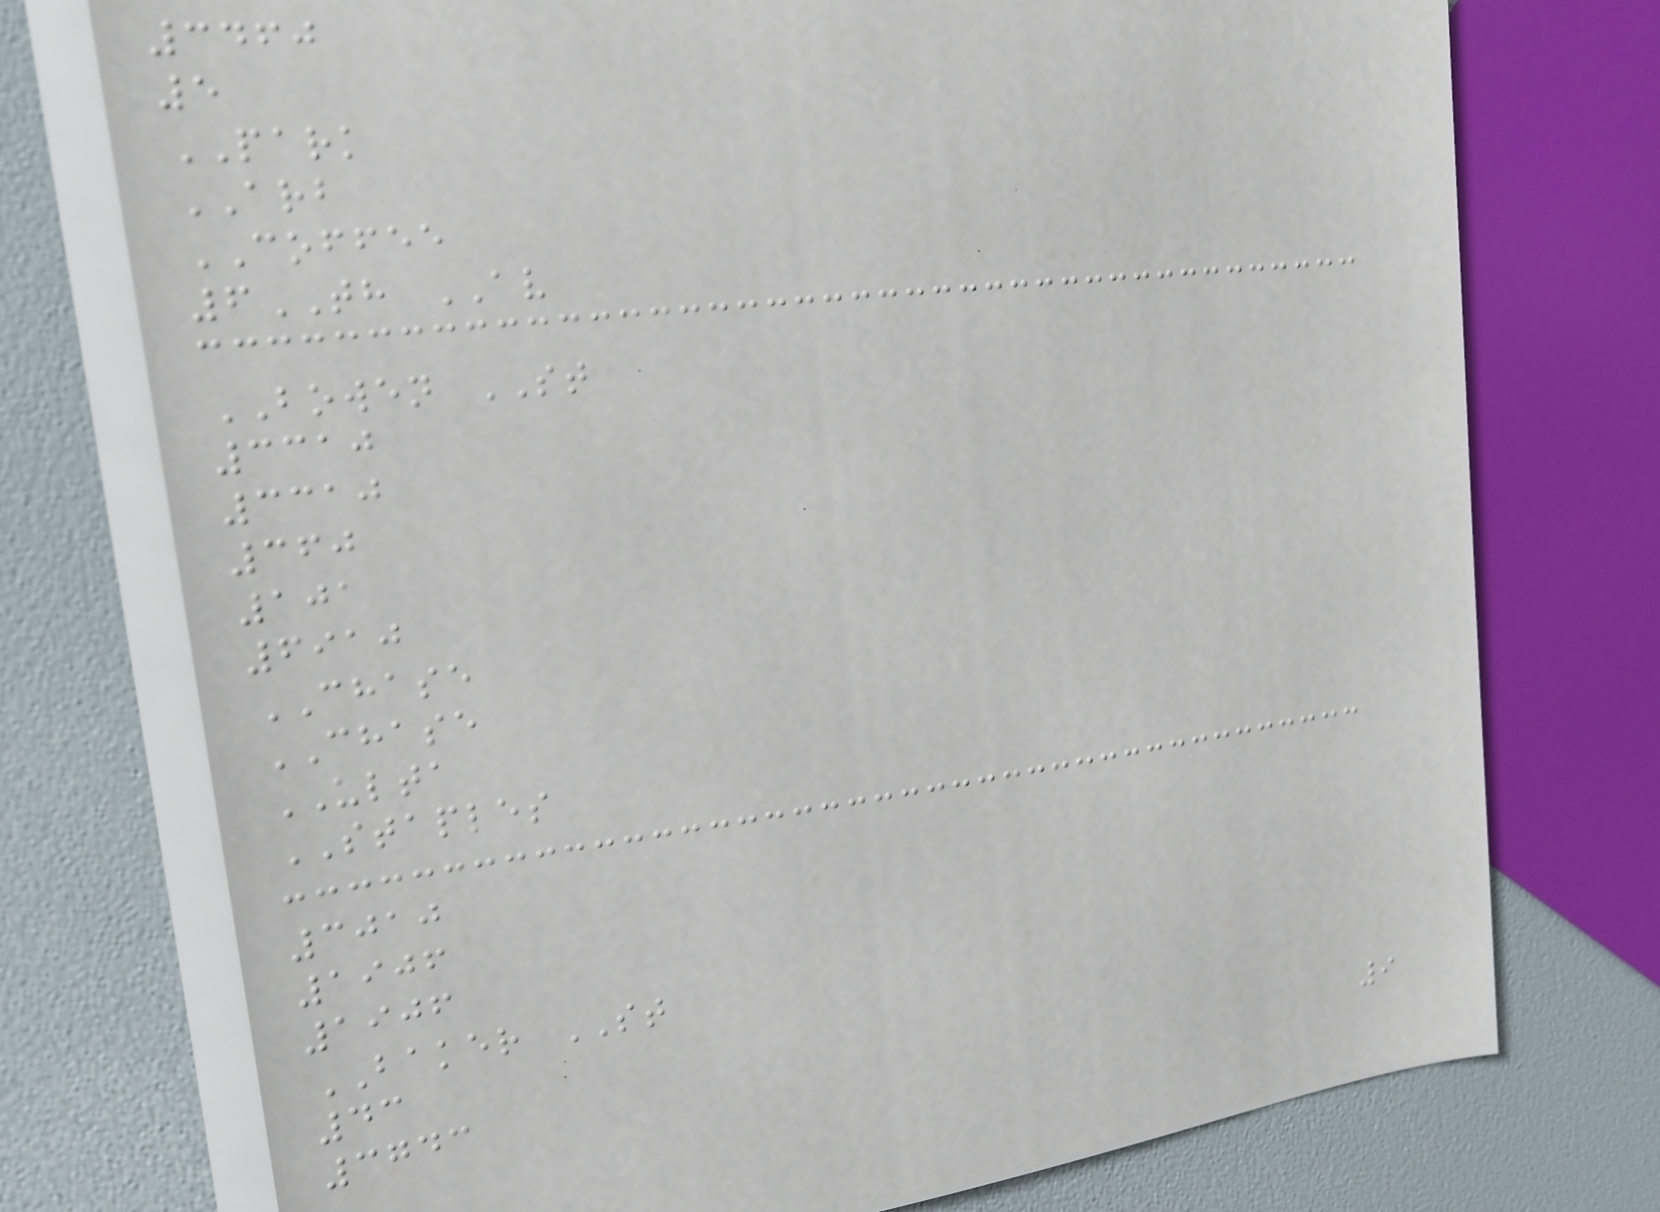3460
5
PARK
ARB
COFFEE
6TH AV
BOWEN ST
3310
3310
360
101
6910
CHASE
CHASE
ULTA
STAPLES
3010
1906
1906
BAKER ST
43
3743
9
